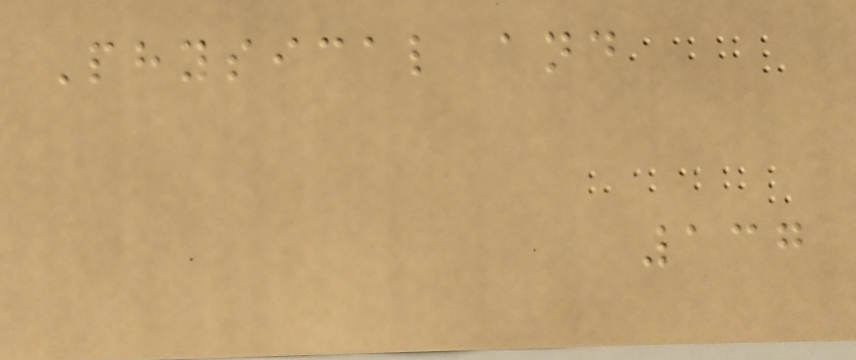Physical and
137
